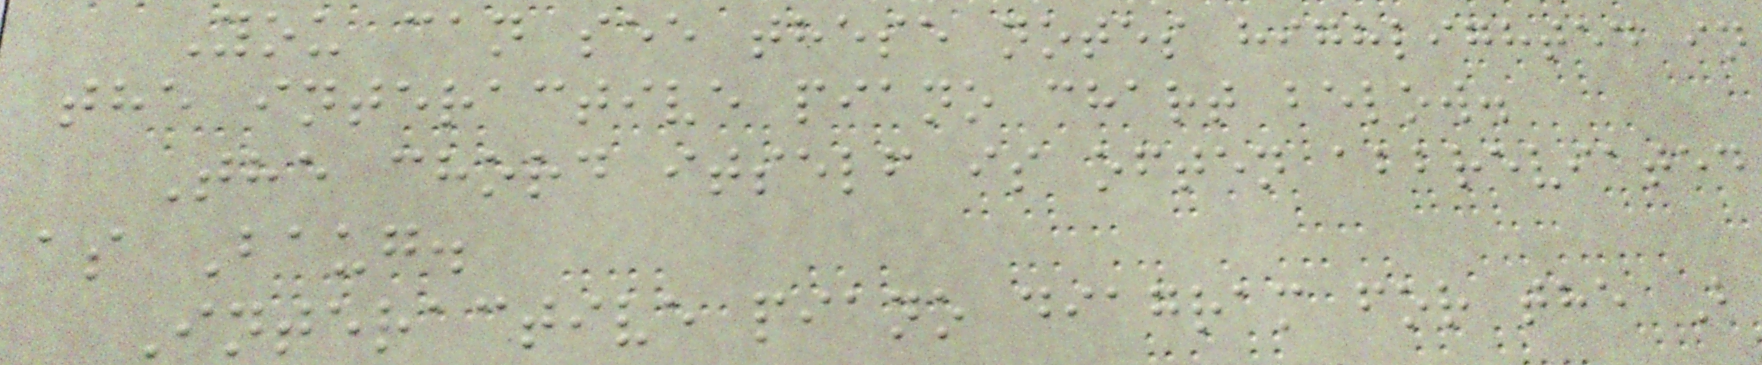You can see these notes highlighted in
the interactive piano chart below.
The chord itself is often abbreviated
as Baug.
Interactive piano diagram for the B
